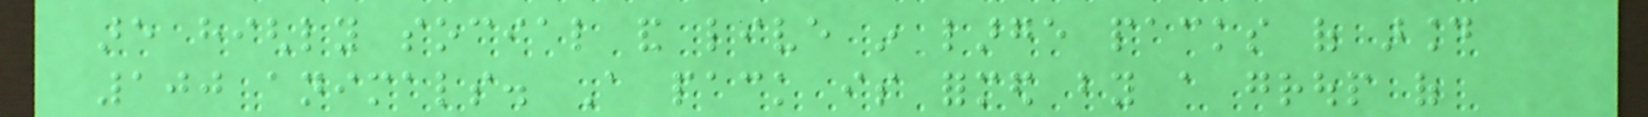are highly social and live in large packs of around
100 animals. A pack is formed by a group of
